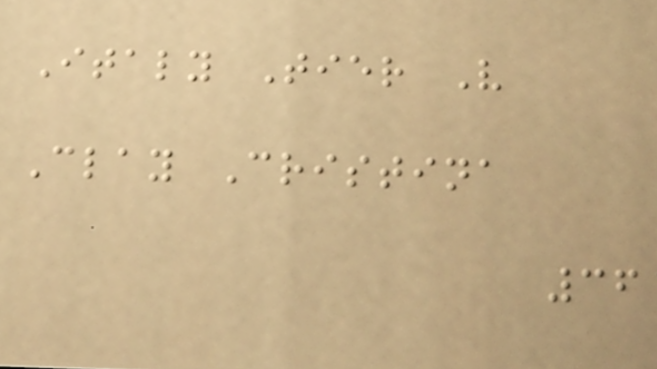Italy Tier V
Clay Cristina
36
